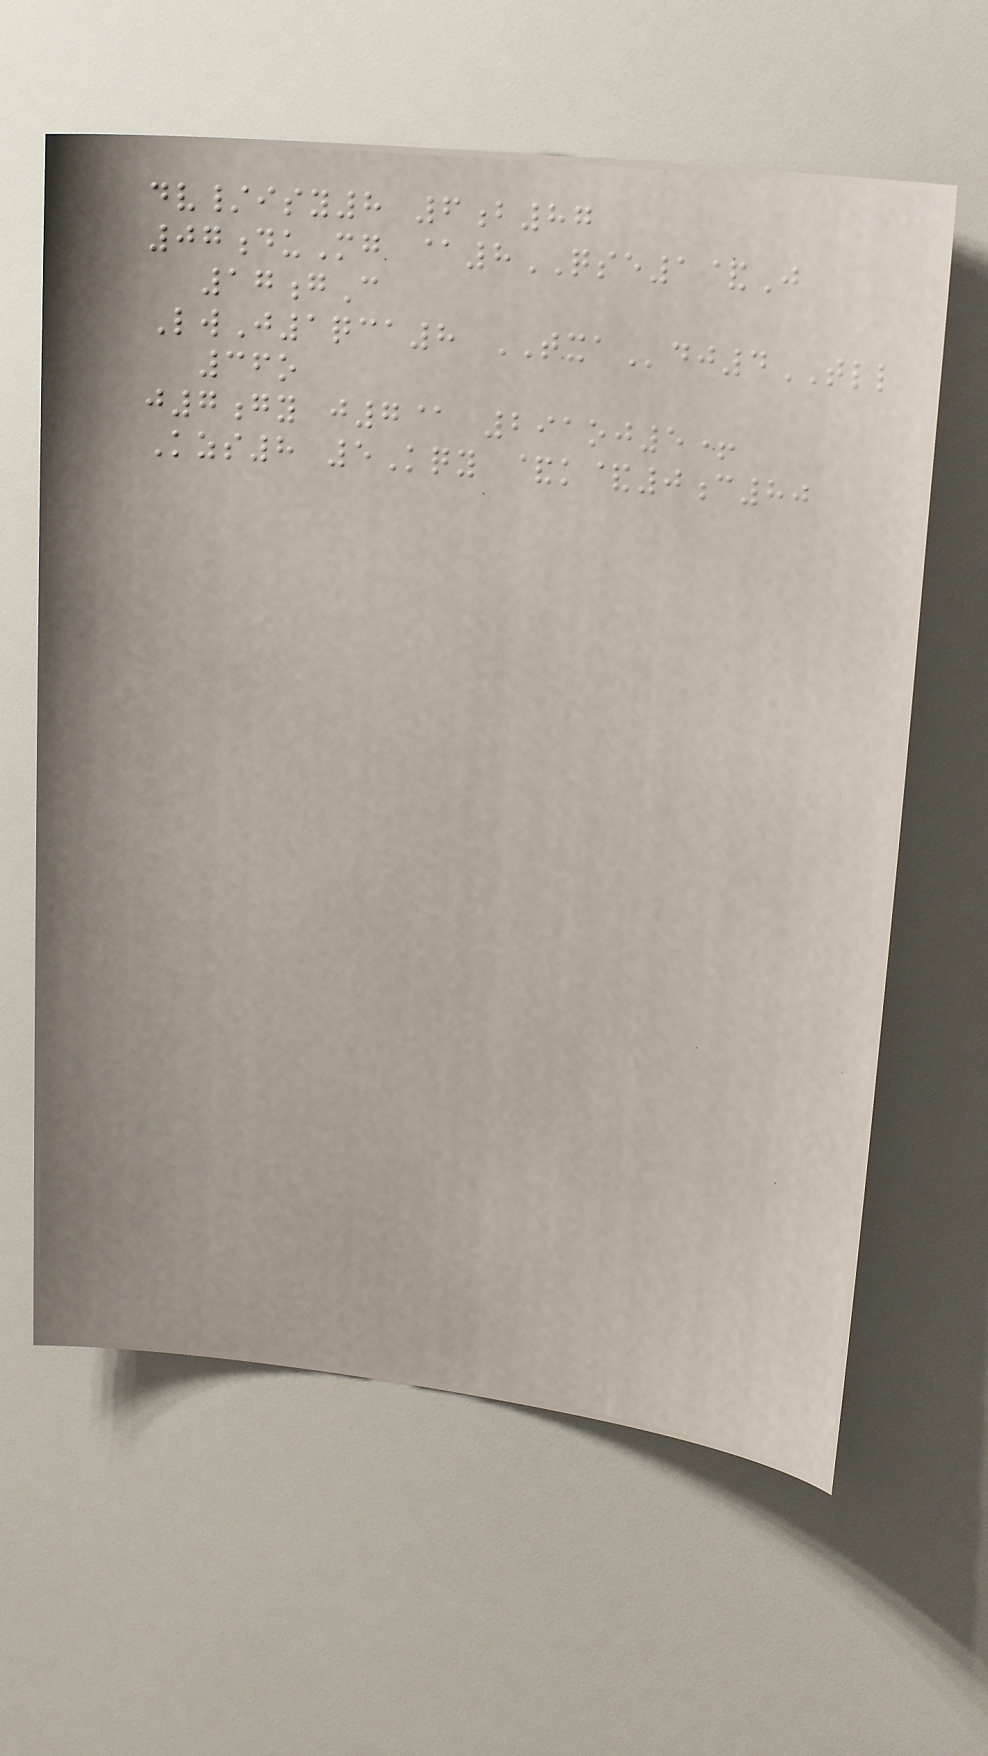dv/isy8 6b87
07duMg @8QSE1&J
17gC
LwJ1qca8 TXAdj4TLL
36o
j7gy j7@ 291oj5+
Kzs8 5Kqy &k&0c80
